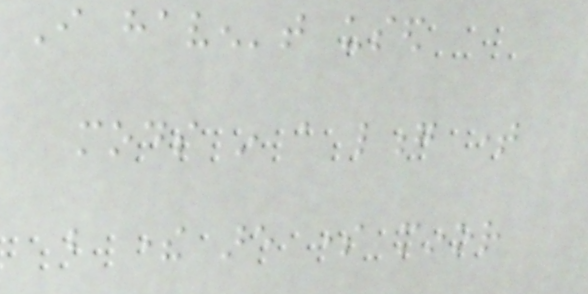I haven't used
mods in a long time
but there are some minor
